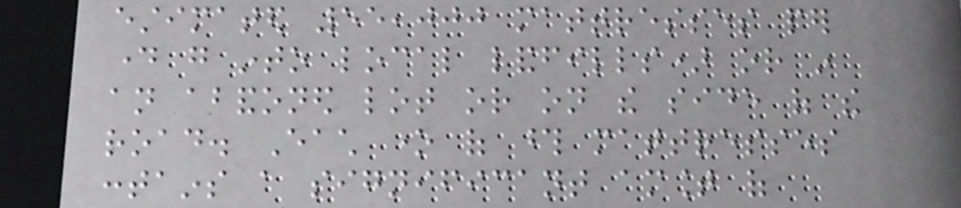estimated 55,000 mattresses per
day go into local landfills) or in
an abandoned lot or on the side of the
road. Each one of those mattresses
contains a significant amount of
